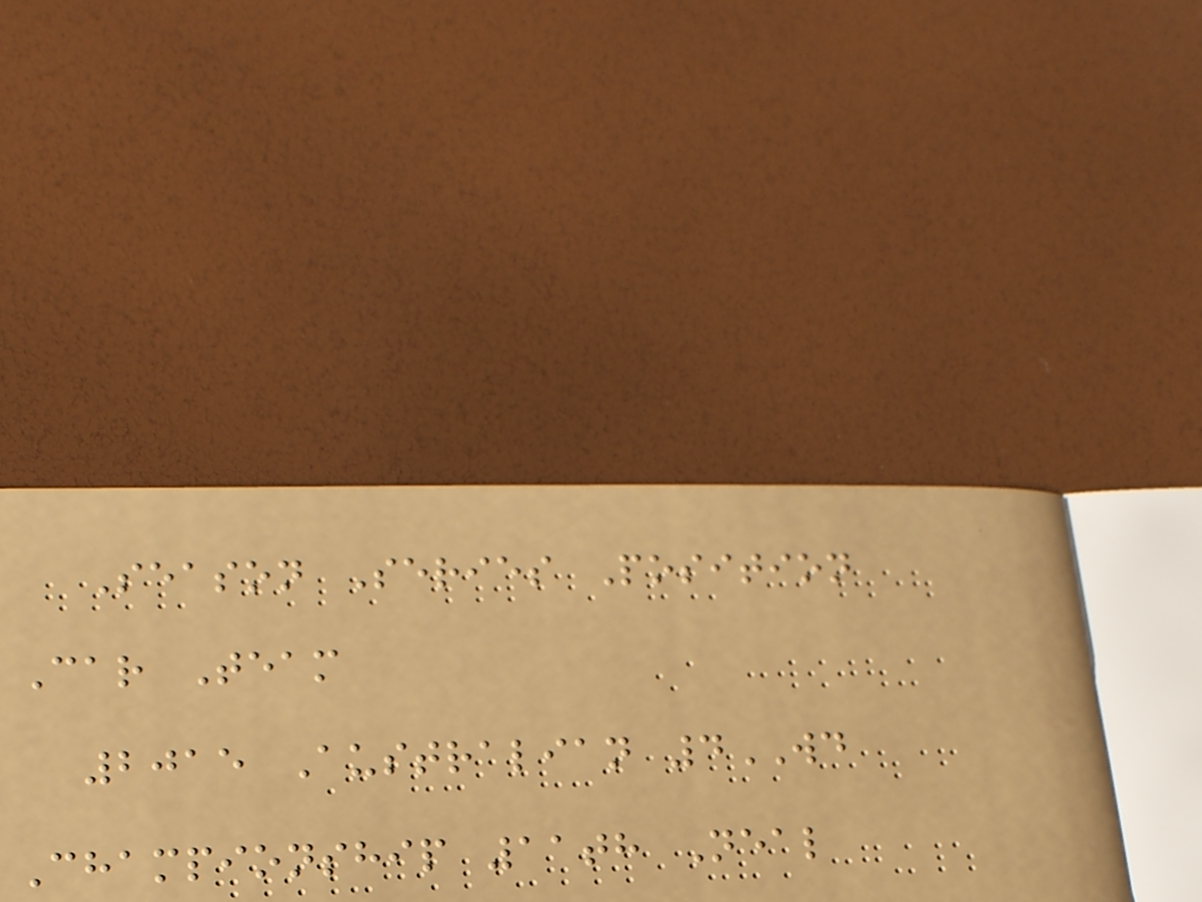Season Series Position
Car Team
2015 Australian 4WD
Championship 11th Neal
